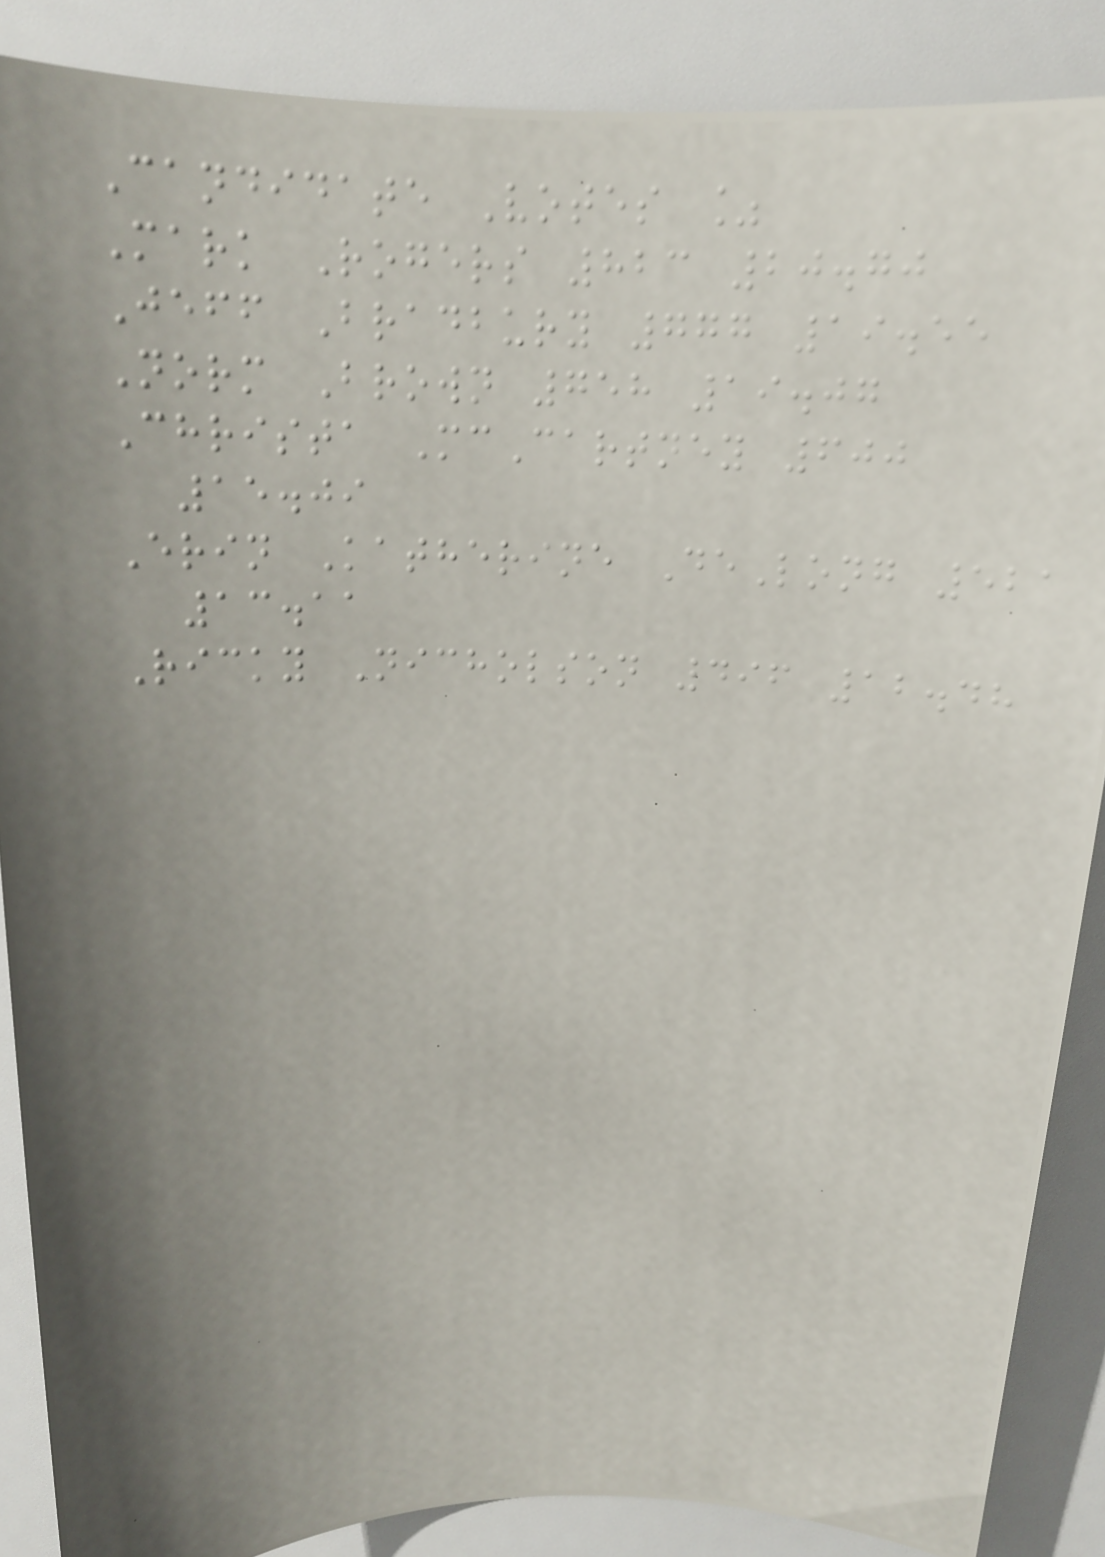Candidate Votes %
Mark Rogers 823 20.70
Jeff Bradbury 777 19.55
Norm Brown 758 19.07
Christa McCartney 600
15.09
Erin Katherine DeLong 521
13.11
Ricky Nicholson 496 12.48
